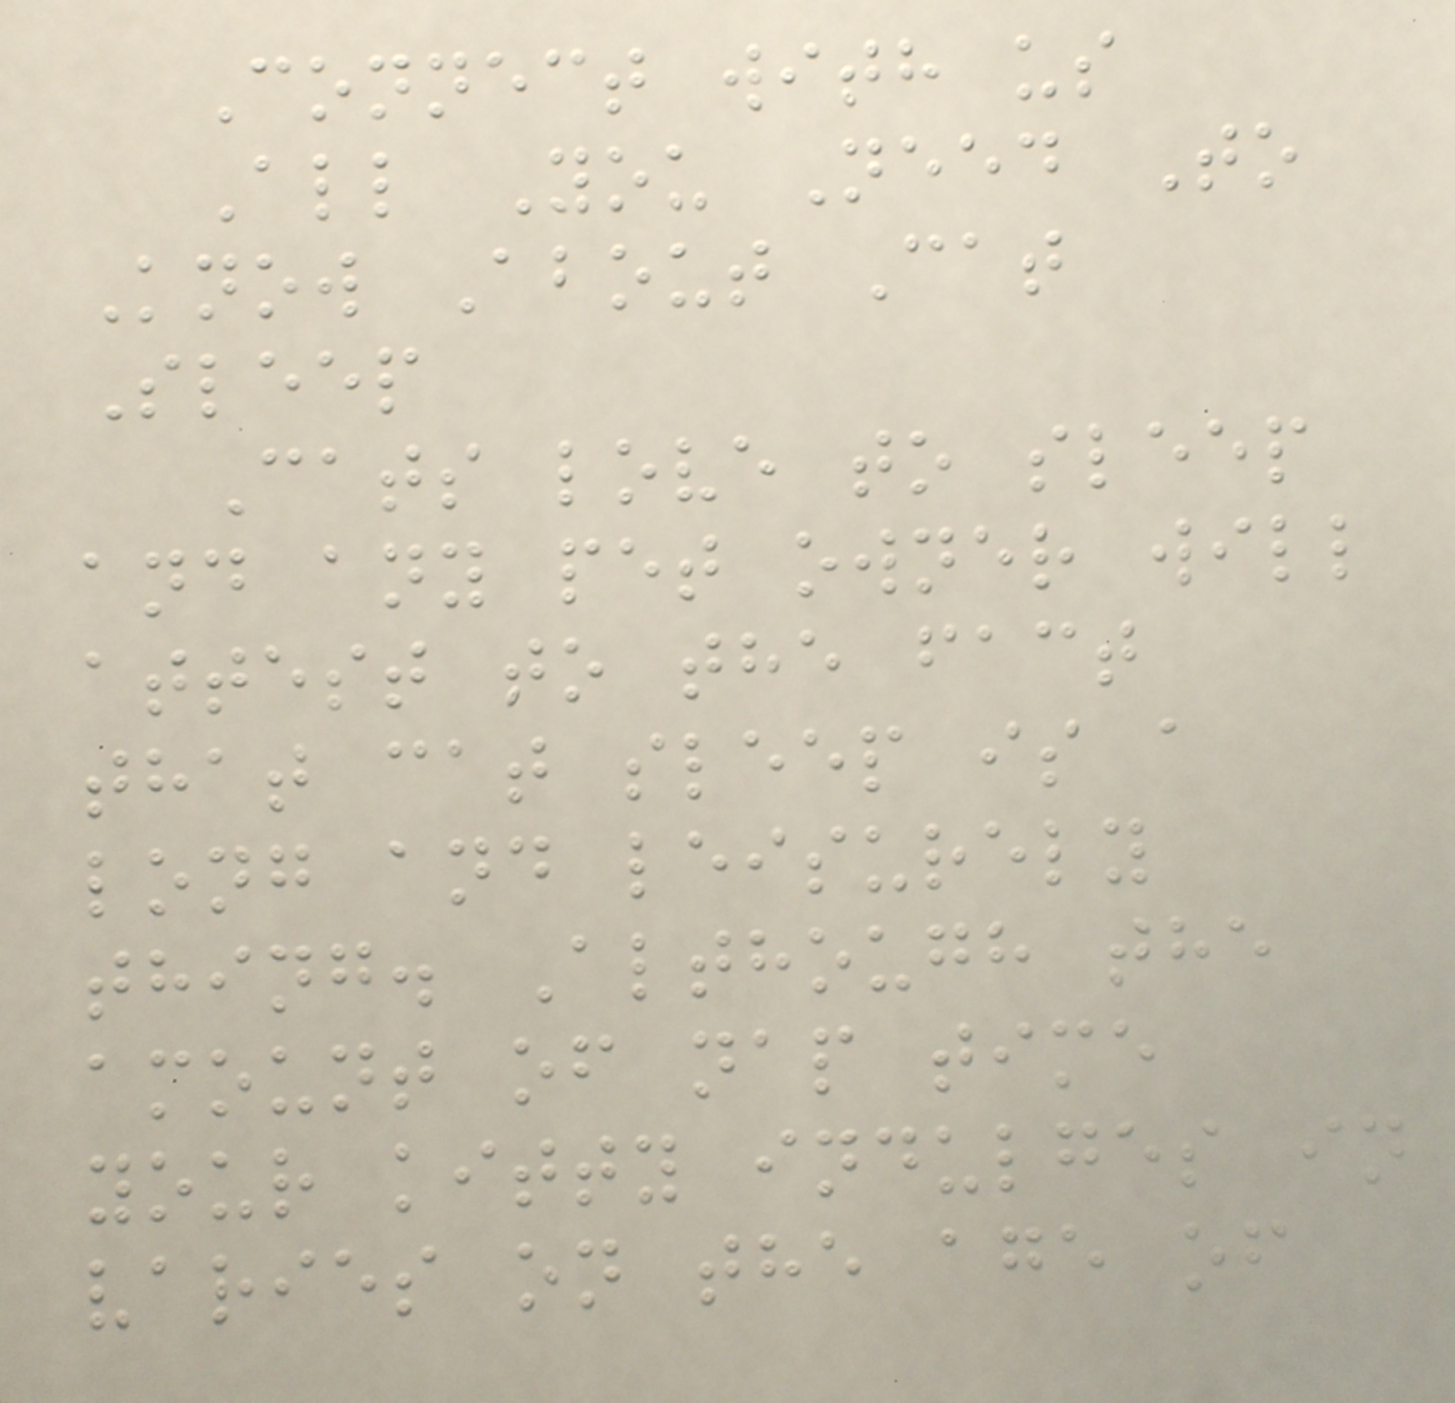Connect with us
All You Need To
Know About Cat
Sleep
Cats love to sleep
and any pet owner will
attest to the fact
that cat sleep is a
long and leisurely
thing. Although the
amount of nap time
your kitty indulges in
varies on the age of
